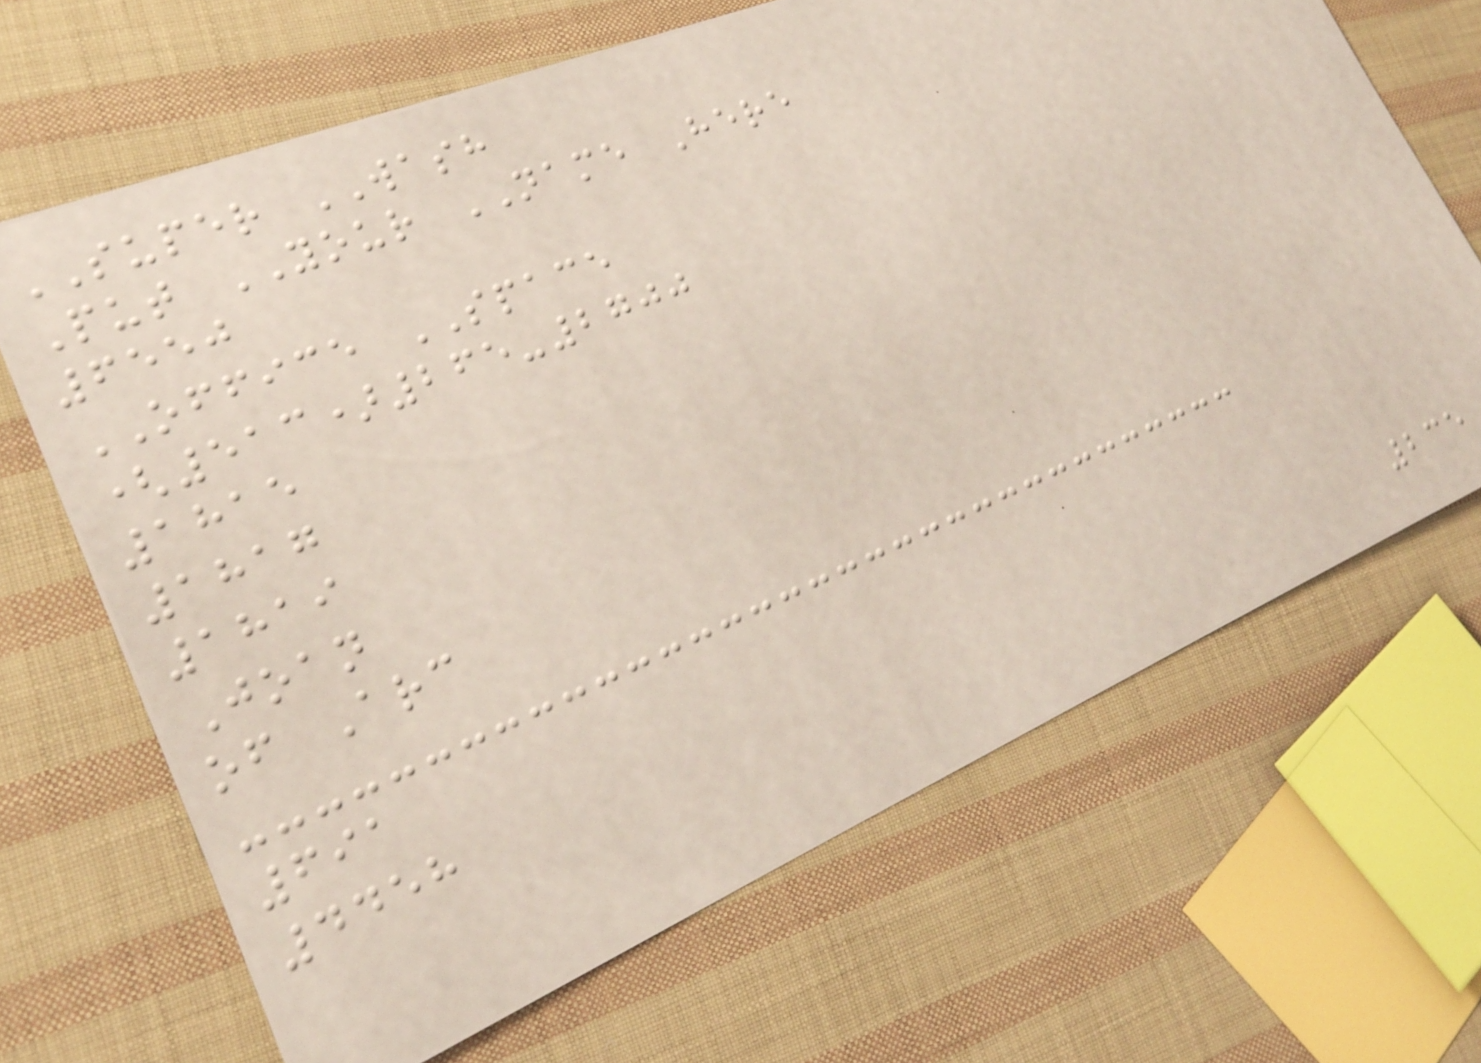SUPER WASH
Put YOUR NAME Here
6550
OFFICE SPACE
(513)265-2700
1815
1817
1819
Joan
of Arc
691
4458
235
